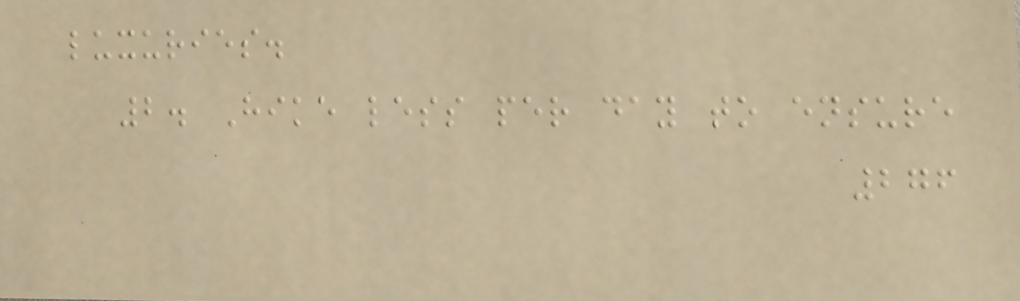luxuries.
2. Hike less per day to ensure
276
